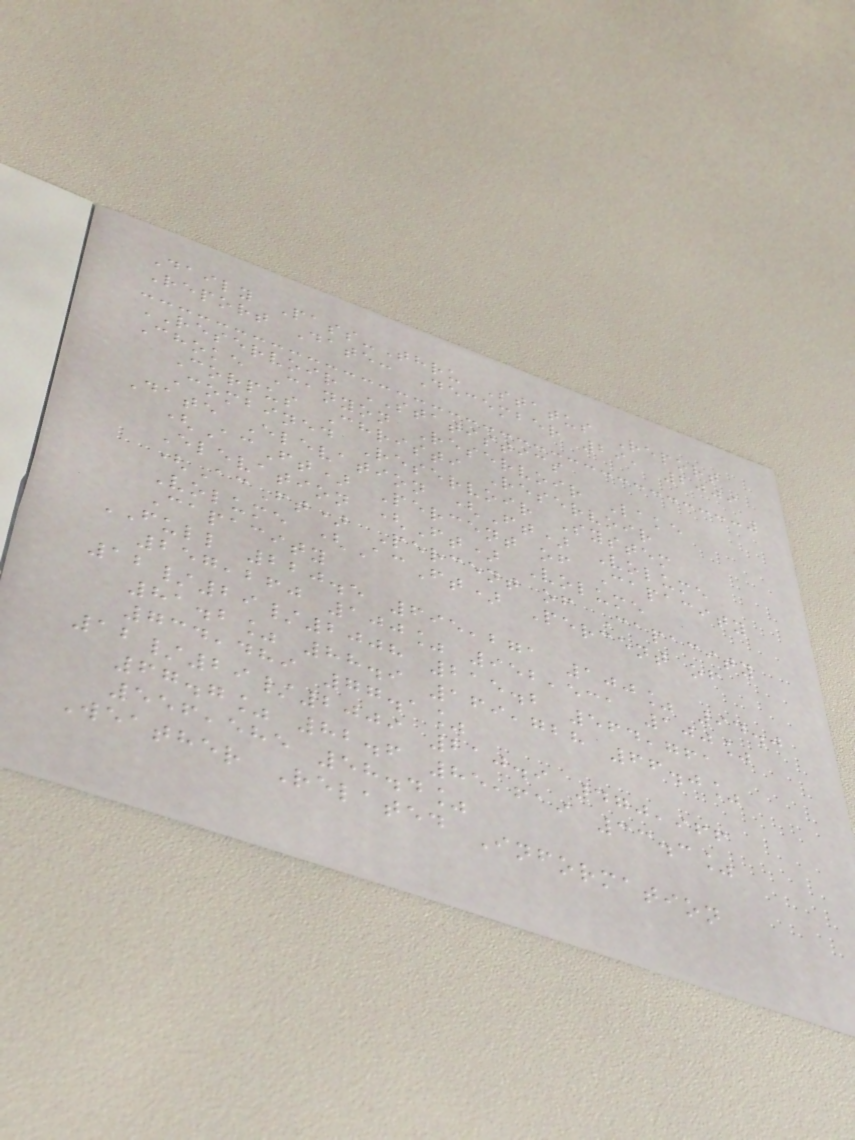Daily Pass-Thru Status Report
Report Date: December 29, 2009
RESERVOIR STATISTICS
Choke Canyon Reservoir Lake
Corpus Christi Reservoir
Combined Reservoir System
Date Elevation (Ft) Volume
(AcFt) Percent of Capacity
Elevation (Ft) Volume
(AcFt) Percent of Capacity
Volume (AcFt) Percent of
Capacity
FULL 220.5 695,271 100% 94.0
257,260 100% 952,531 100%
12/29/2008 215.2 564,761
81.2% 88.9 169,728 66.0%
734,489 77.1%
12/29/2009 210.9 470,966
67.7% 82.6 85,619 33.3%
556,585 58.4%
Weather Related Information
